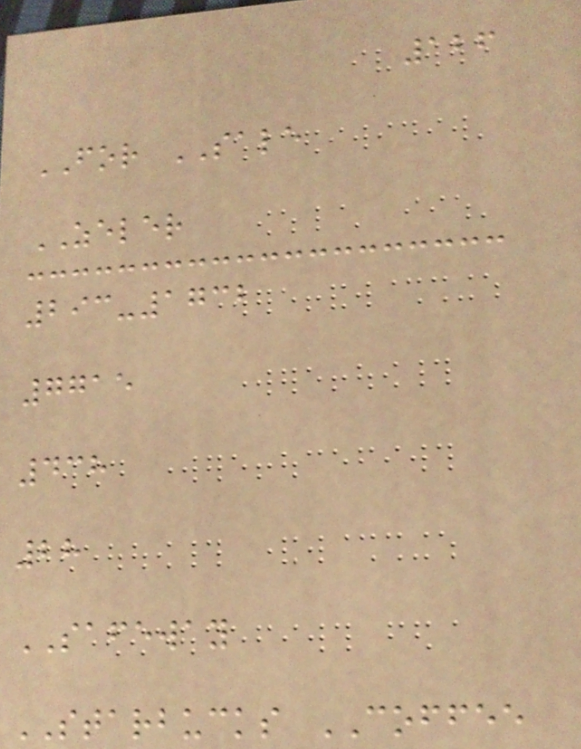126
FOR SALE
ZELER
293-1732
7715
438
28
SAFEWAY
STARBUCKS COFFEE
